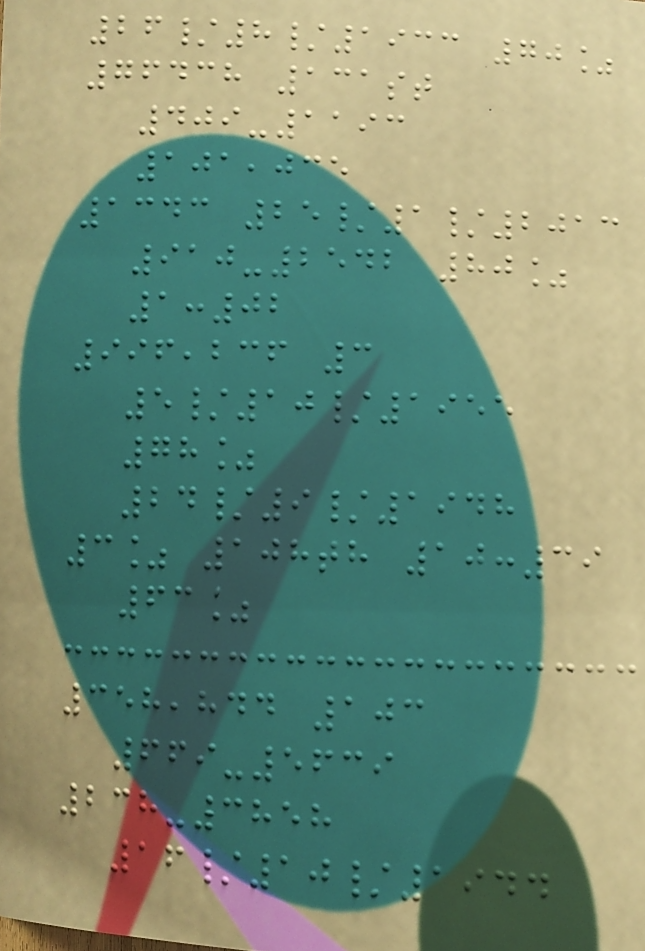26/8/1933 70%
76438 131st
409-1193
101,035
1343 25/1/2013
910-2542 80%
1:02
996,236 3
5/10/1955
78%
24/9/1948
3% 108th 10:39
63%
358,844 103
669-5639
238-3858
16/10/1944
